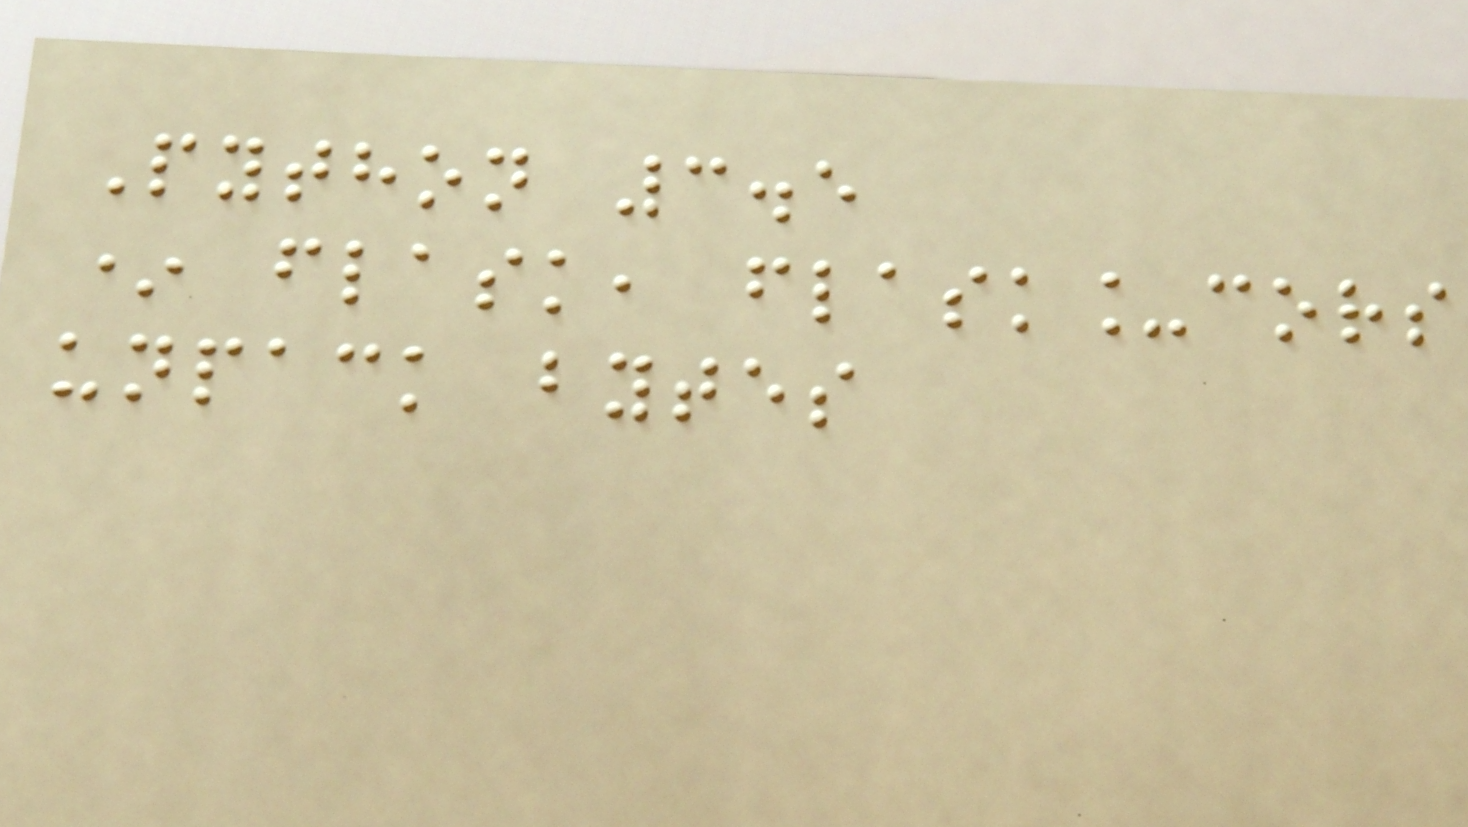Python 3.5
* flask, flask_cors
unpack bytes
